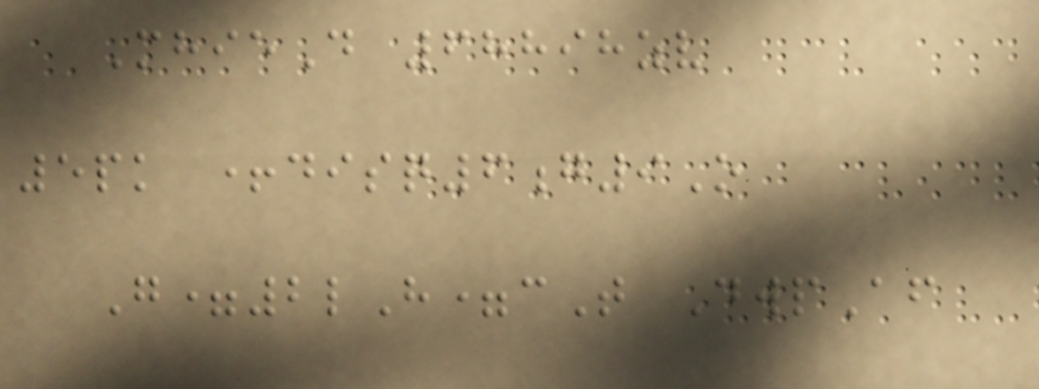MhieD 68898zv
5pk +disq6g9O
G=2lH=cT DwpAf
